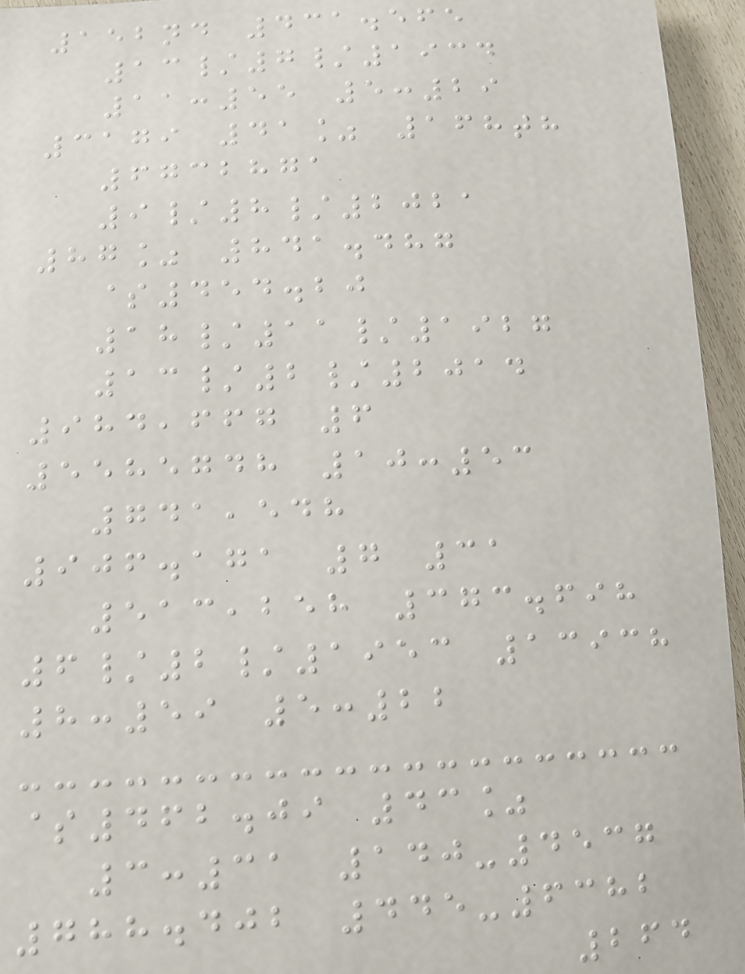152nd 431.565
13/7/1934
11:55 5:29
3179 41% 168th
6732871
9/8/2021
87% 841.487
$454.20
18/11/1927
13/2/2014
984,667 6
5585748 10:53
741,548
906.171 7 31
513,258 373.698
6/2/1953 13938
8:59 5:22
$462.09 43%
3:31 140-4537
788.402 445-6382
264
